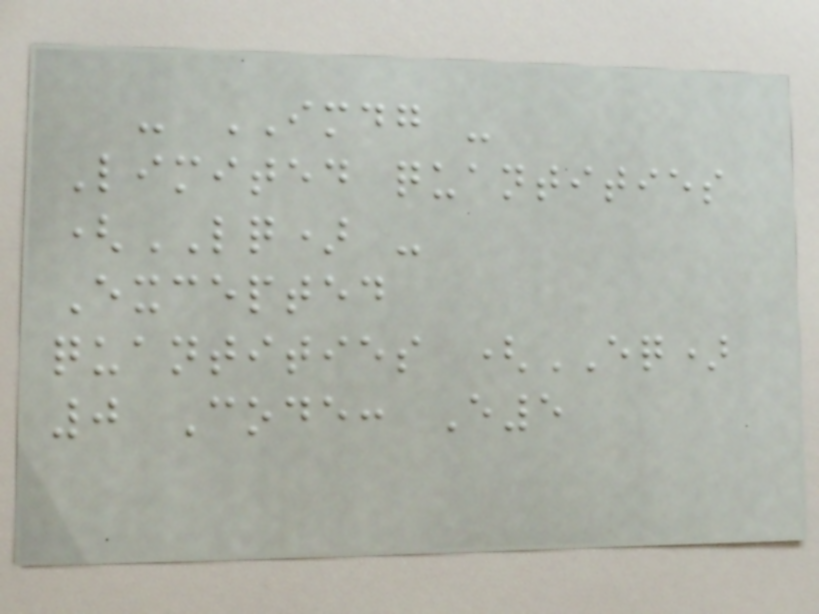- IMDG -
Limited quantities
(LQ) -
Excepted
quantities (EQ)
0 Code: E5
